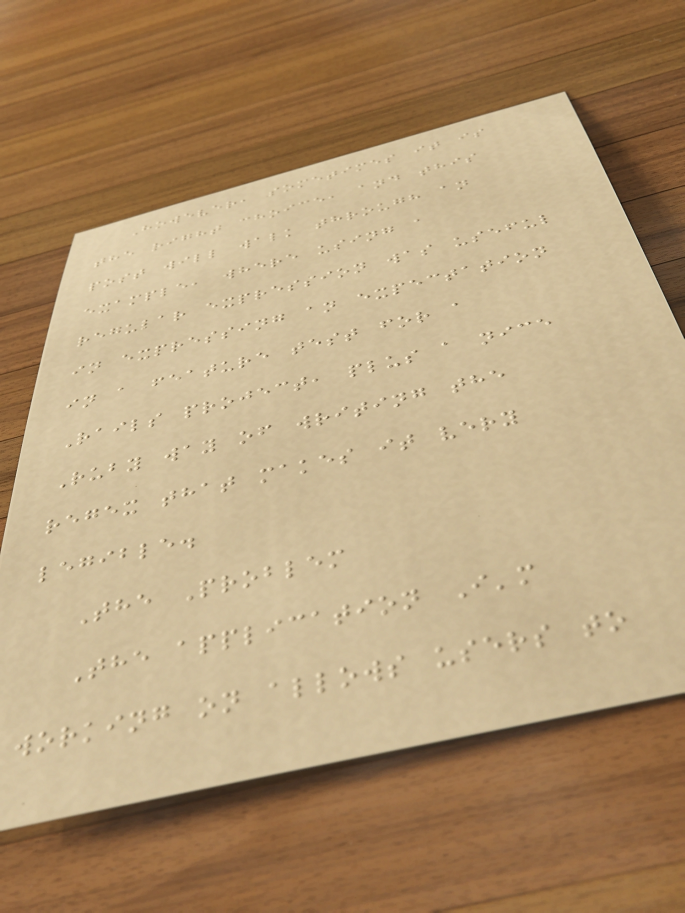However, sometimes it is
the right choice, and this
post will walk through an
example, where using a
regular expression was useful
in expressing an expectation
in a feature test for a
Rails project, plus a nice
Ruby way of writing the
regex that makes it very
legible.
The Problem
The application I'm
working on allows users to
